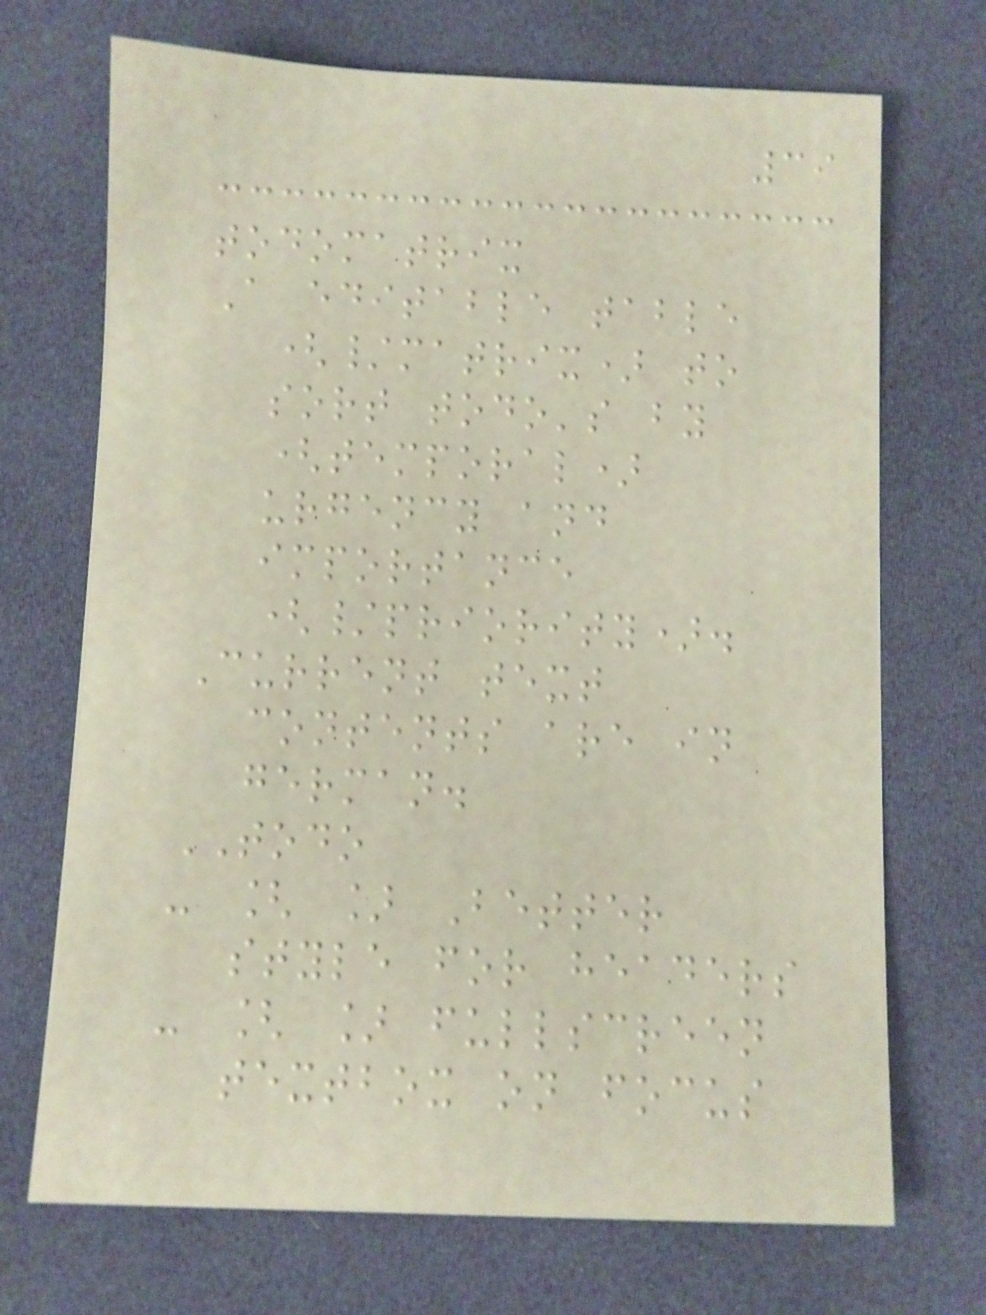39
todomatrix
A editable table
(/matrix) to
sort todo's by
(temporal)
urgency and
importance
(/priority).
Current text
contents are in
german.
TODO
- [ ] Better
style for headers
- [ ] fullscreen
textbox on focus
